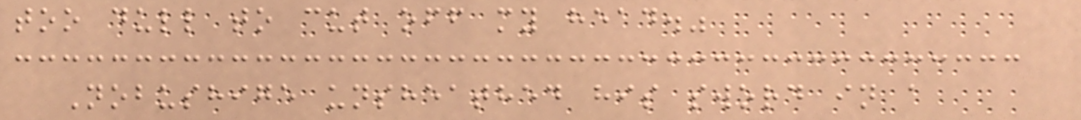too dull to cut off my head."
Nobushige unsheathed his sword in a
